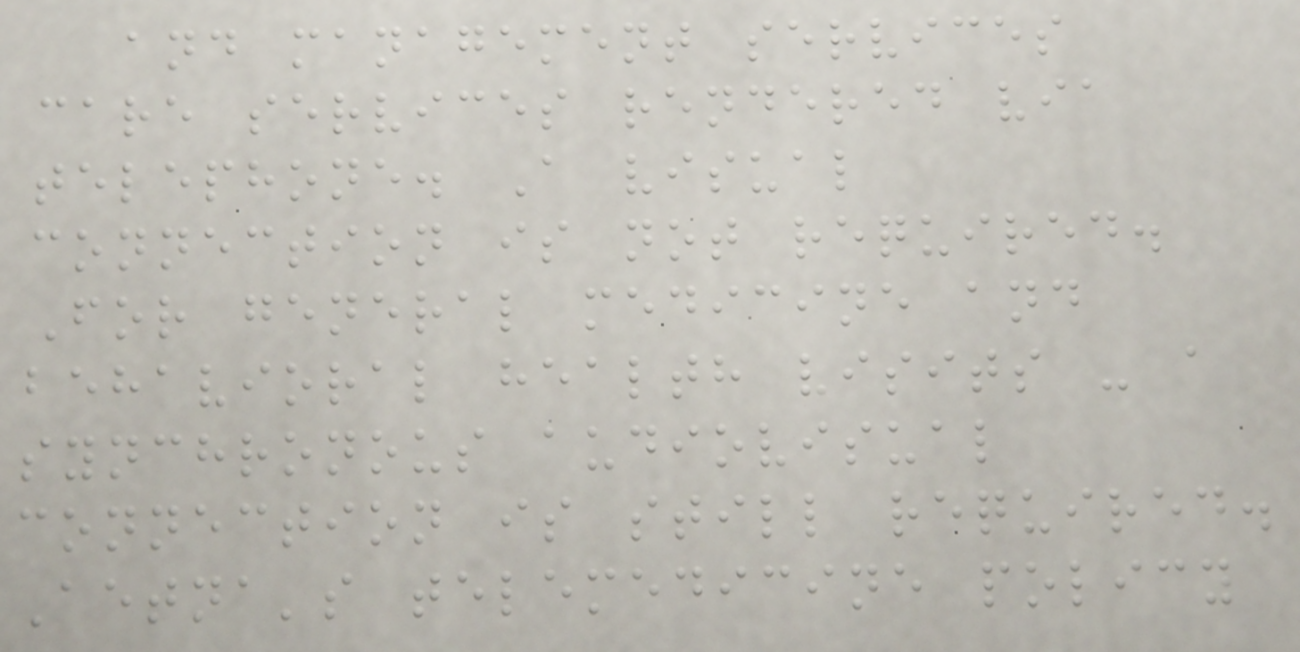and management services
care services rendered via
telephone. A visual
connection is not required.
For general medicine and
behavioral health visits - a
synchronous audiovisual
connection is still required.
Aetna's telemedicine policy
